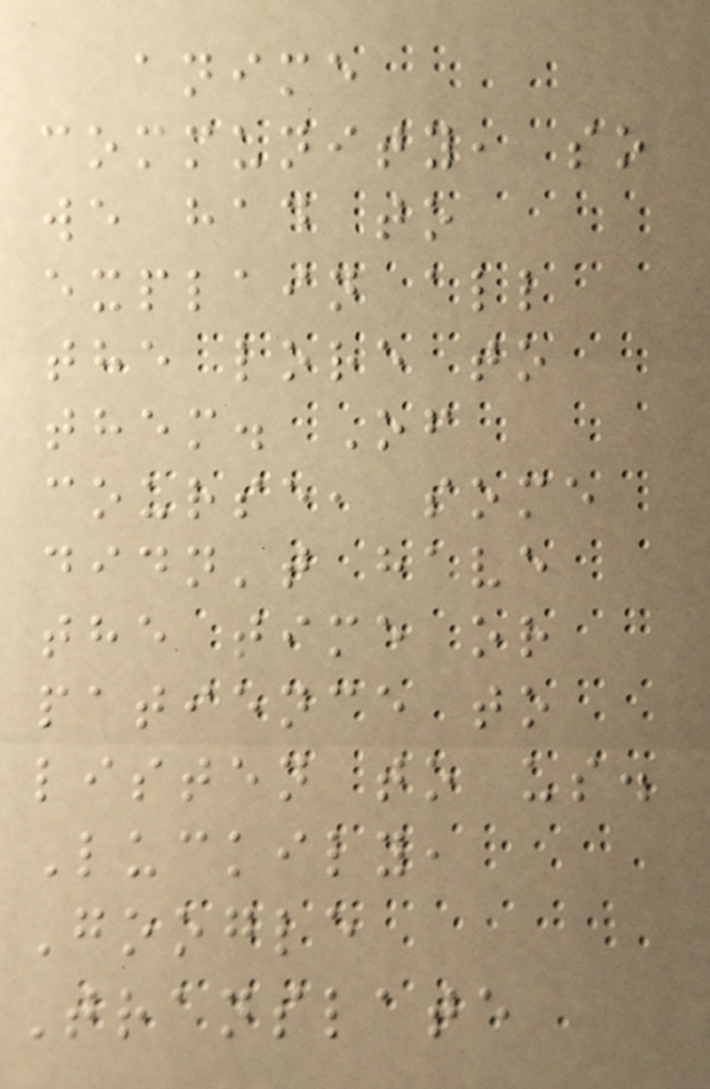anime
community, so
we had to
explain all
the lore to
them. Of
course, some
didn't have
the time or
patience to
listen to us.
Luckily,
Google
Translate
